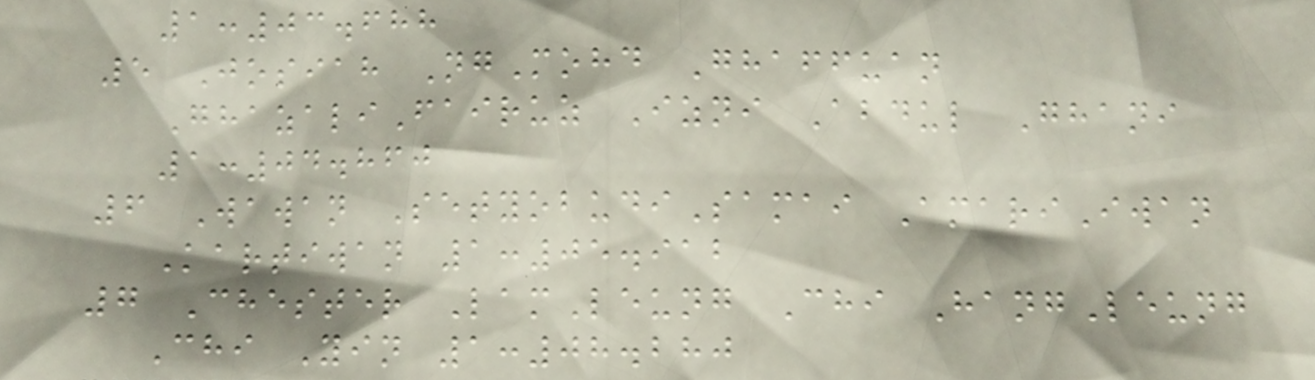1:03.688
5 Josiah NgMohd Ghaffuan
GhazaliFairuz Izni Abdul Ghani
1:04.860
6 Wawan SetyobudiSamai AmariIwan
Kartiwan 1:05.912
7 Chester LamLeung Chi HangLeung
Chi Yin 1:08.280
